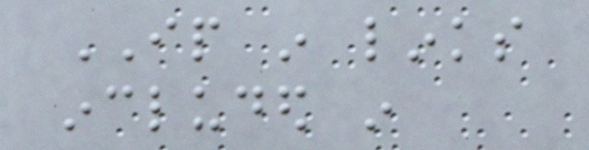IP in links
included in
